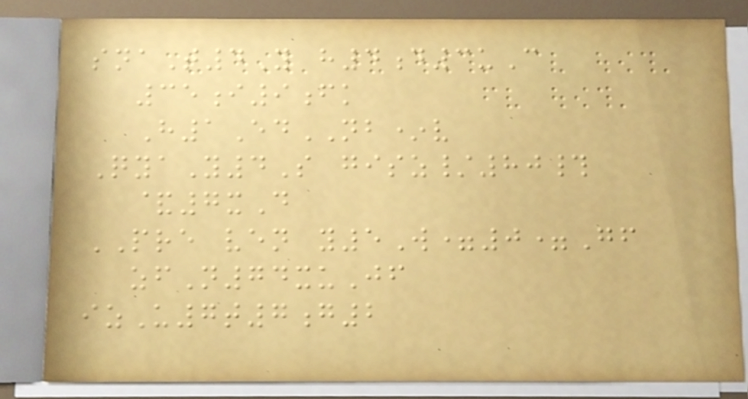snaT4Y h4d3uC
35i9fk
H1EdNB*v
QyaY4S gisz/80#
&7xD
PRE ven y5W=0=Gf
zfN74xuJf
izU7t7g2
